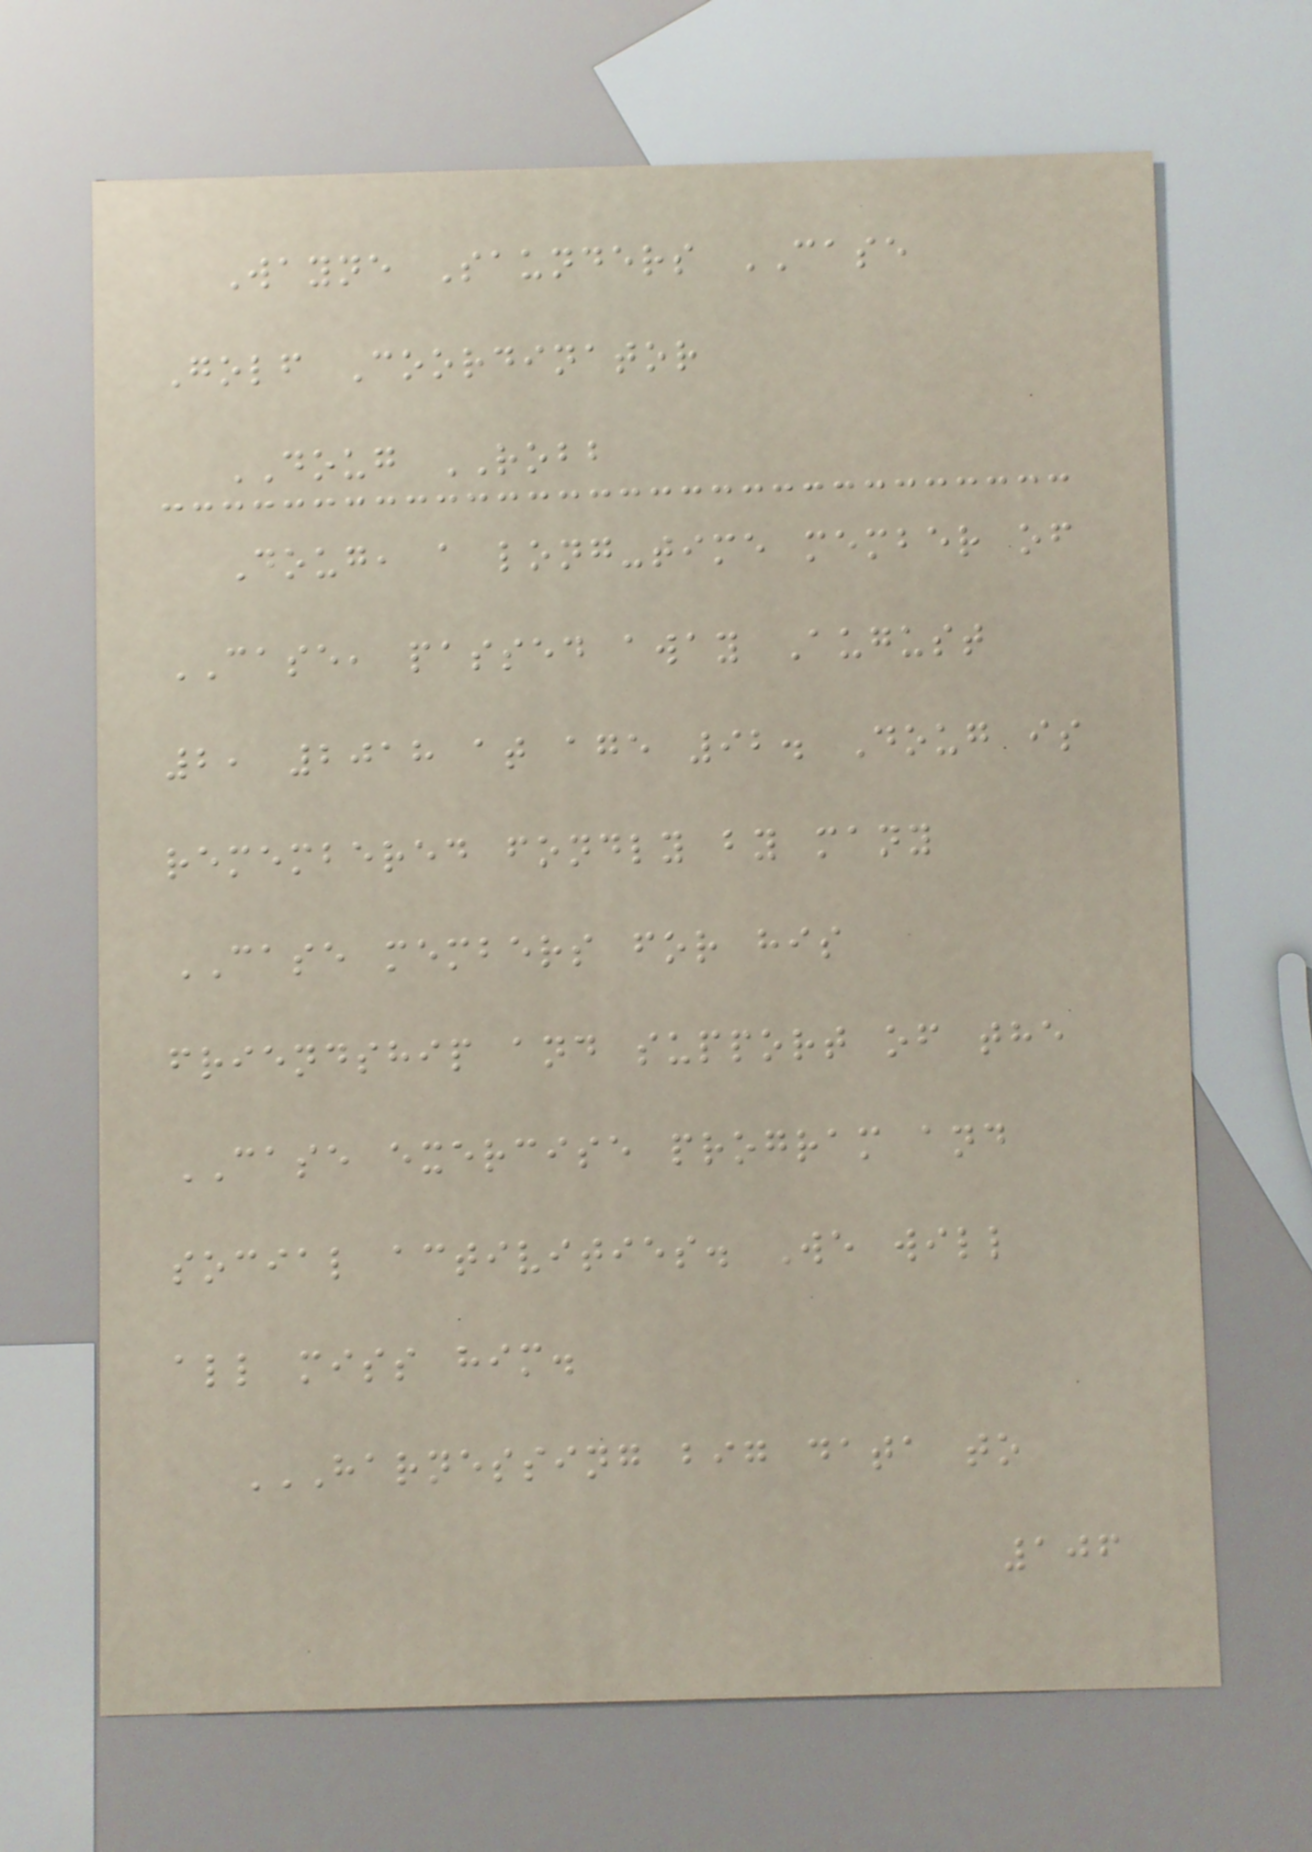Wayne Saunders CASE
Golf Coordinator
DOUG ROBB
Doug, a long-time member of
CASE, passed away August
2, 2018 at age 92. Doug is
remembered fondly by many
CASE members for his
friendship and support of the
CASE exercise program and
social activities. We will
all miss him.
HARNESSING BIG DATA TO
106
